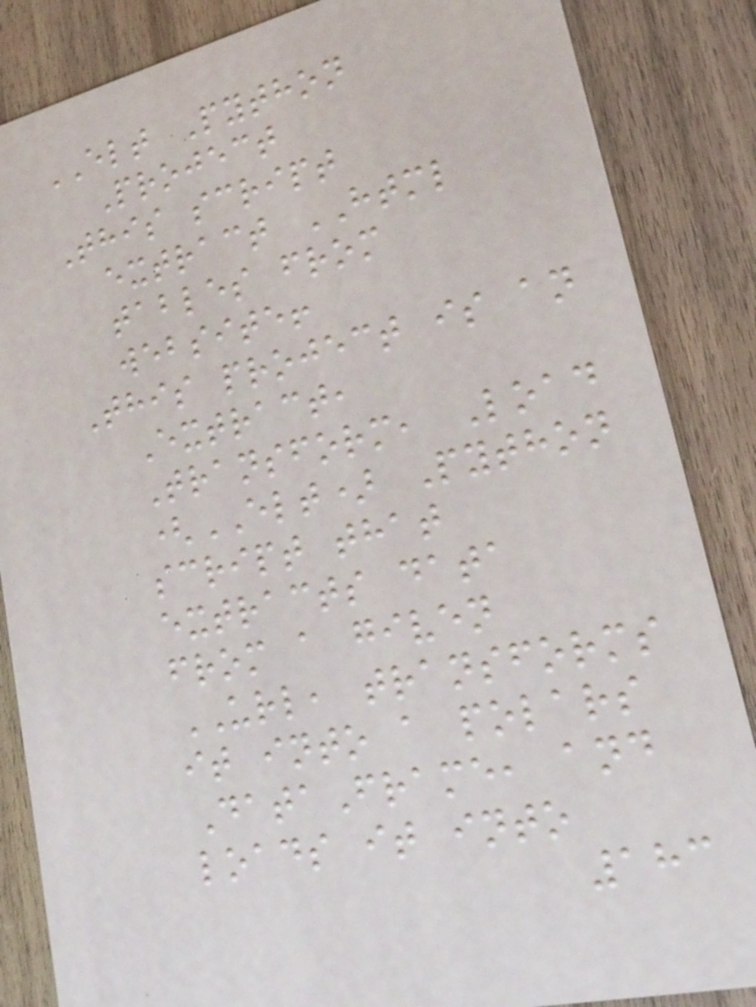ELT Python
Project
This script
extract HTML
tables from
website!
This project is an
Extract,
Transform, Load
(ELT) Python
script that
extracts data
from a given
URL, transforms
it into a polars
DataFrame, and
loads it into
183
